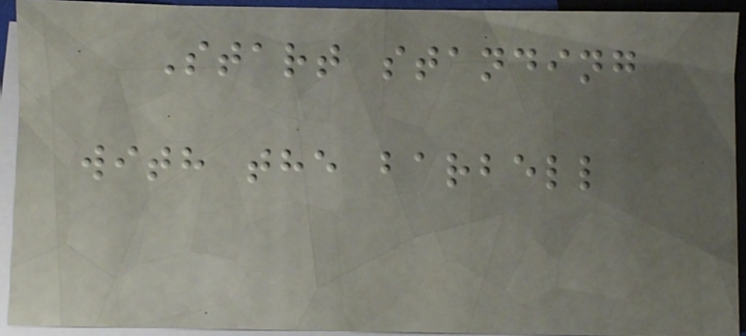Start standing
with the barbell
